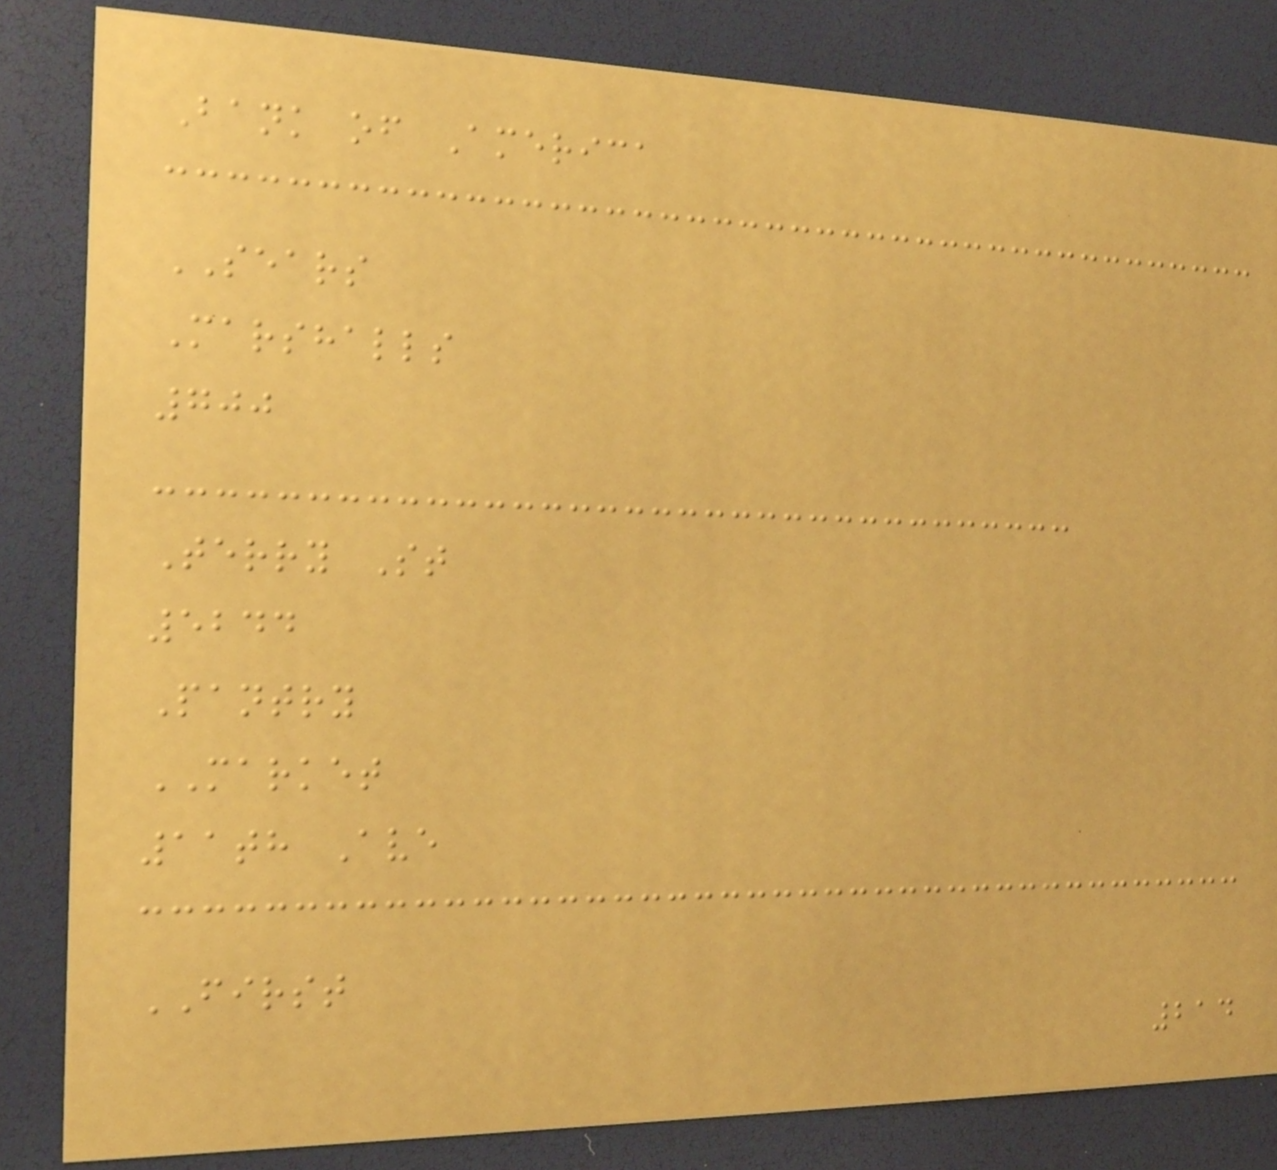Bank of America
SEARS
Marshalls
700
Terry St
5244
Pantry
MARKET
11th Ave
FIRST
214
